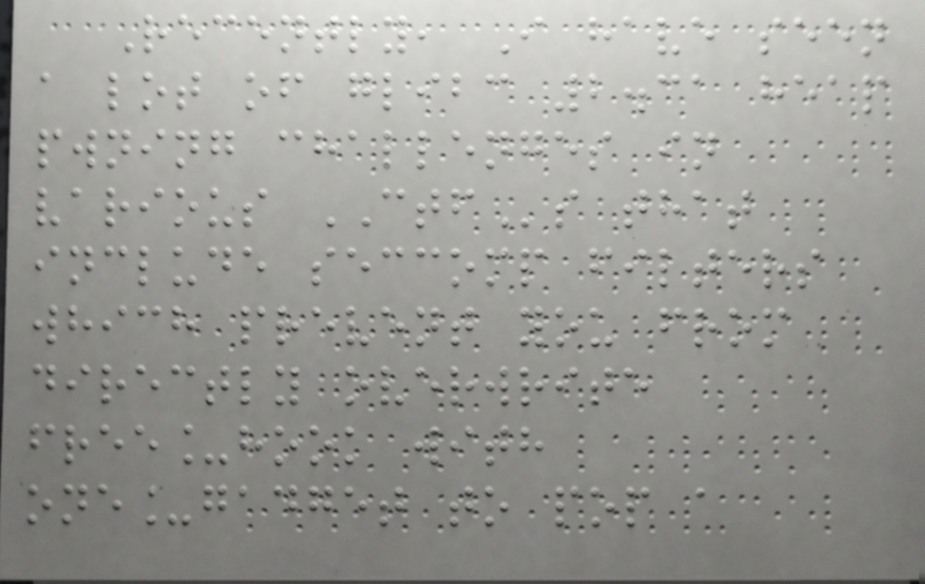Recently, I have seen
a lot of glibc 2.31 heap
pwning challenges in
various CTFs that
include seccomp filters
which prevent you from
directly overwrite
free_hook with
one_gadget to pop a
